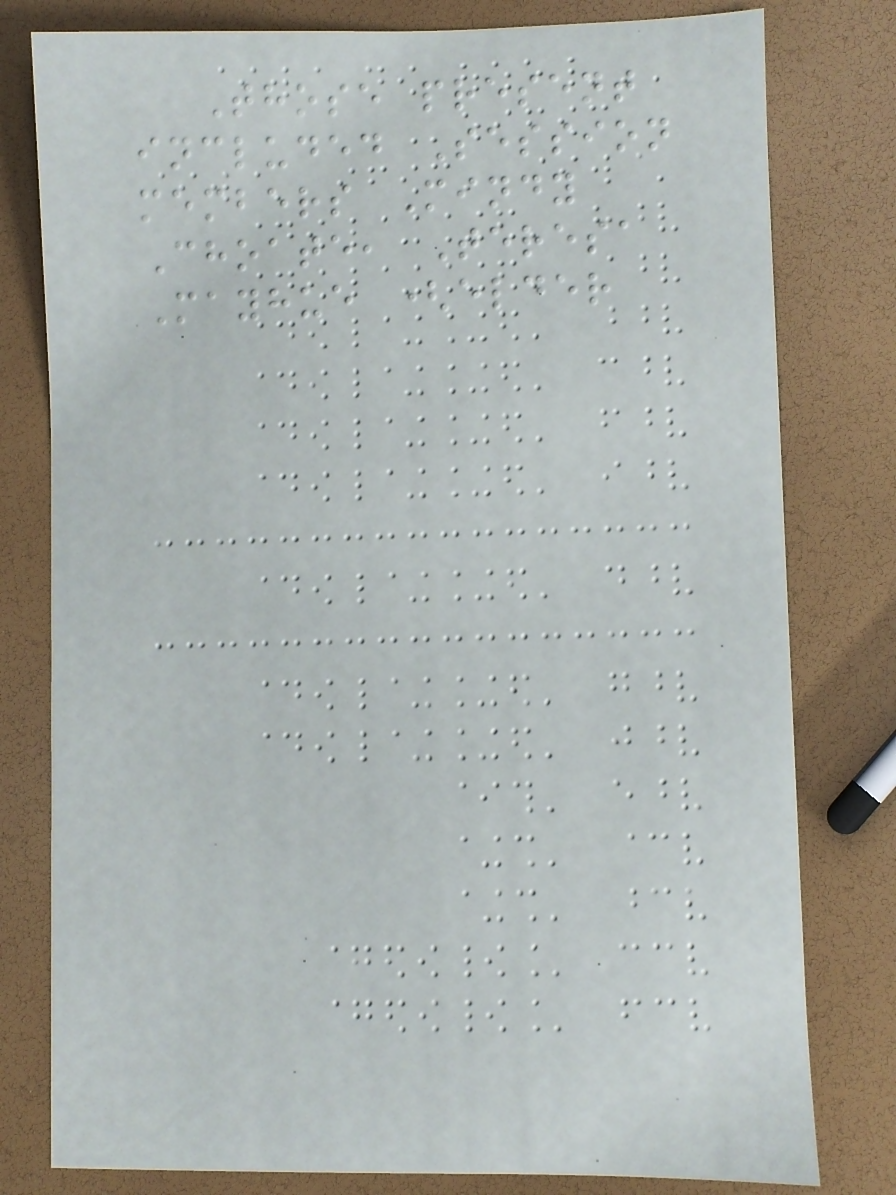Those present
included Session
members Mindy
Choate, Teresa
Mayhue (elder
